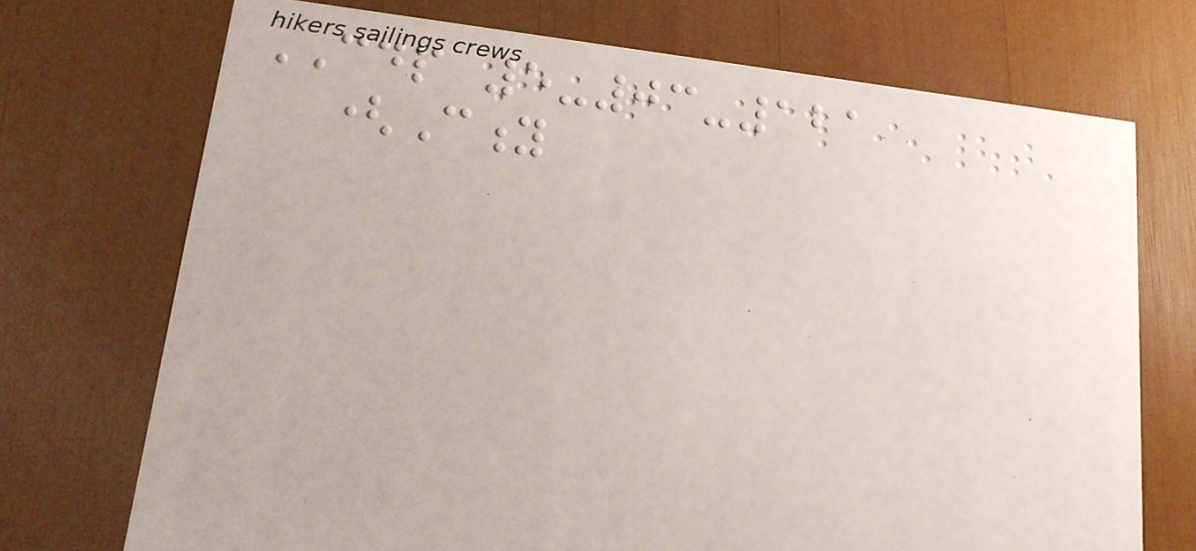CDP 5-03-121
(City
